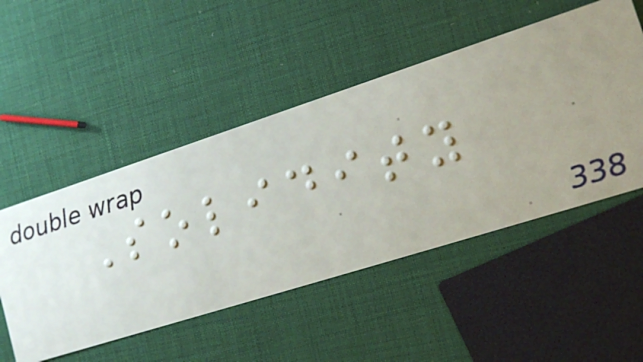Solidity
